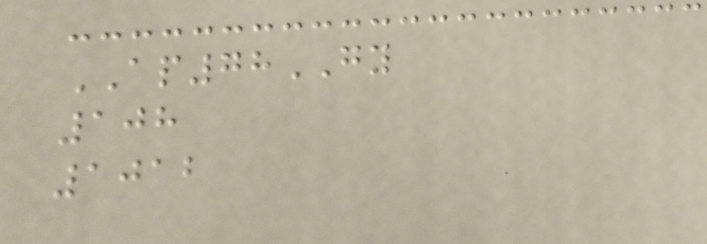AP78GY
108
1012
